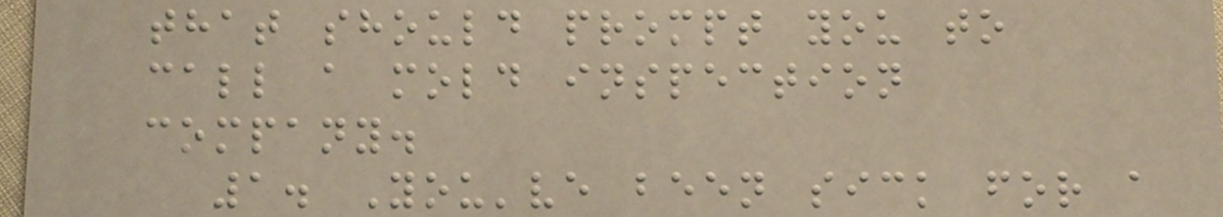that should prompt you to
call a mold inspection
company.
1. You've been sick for a
